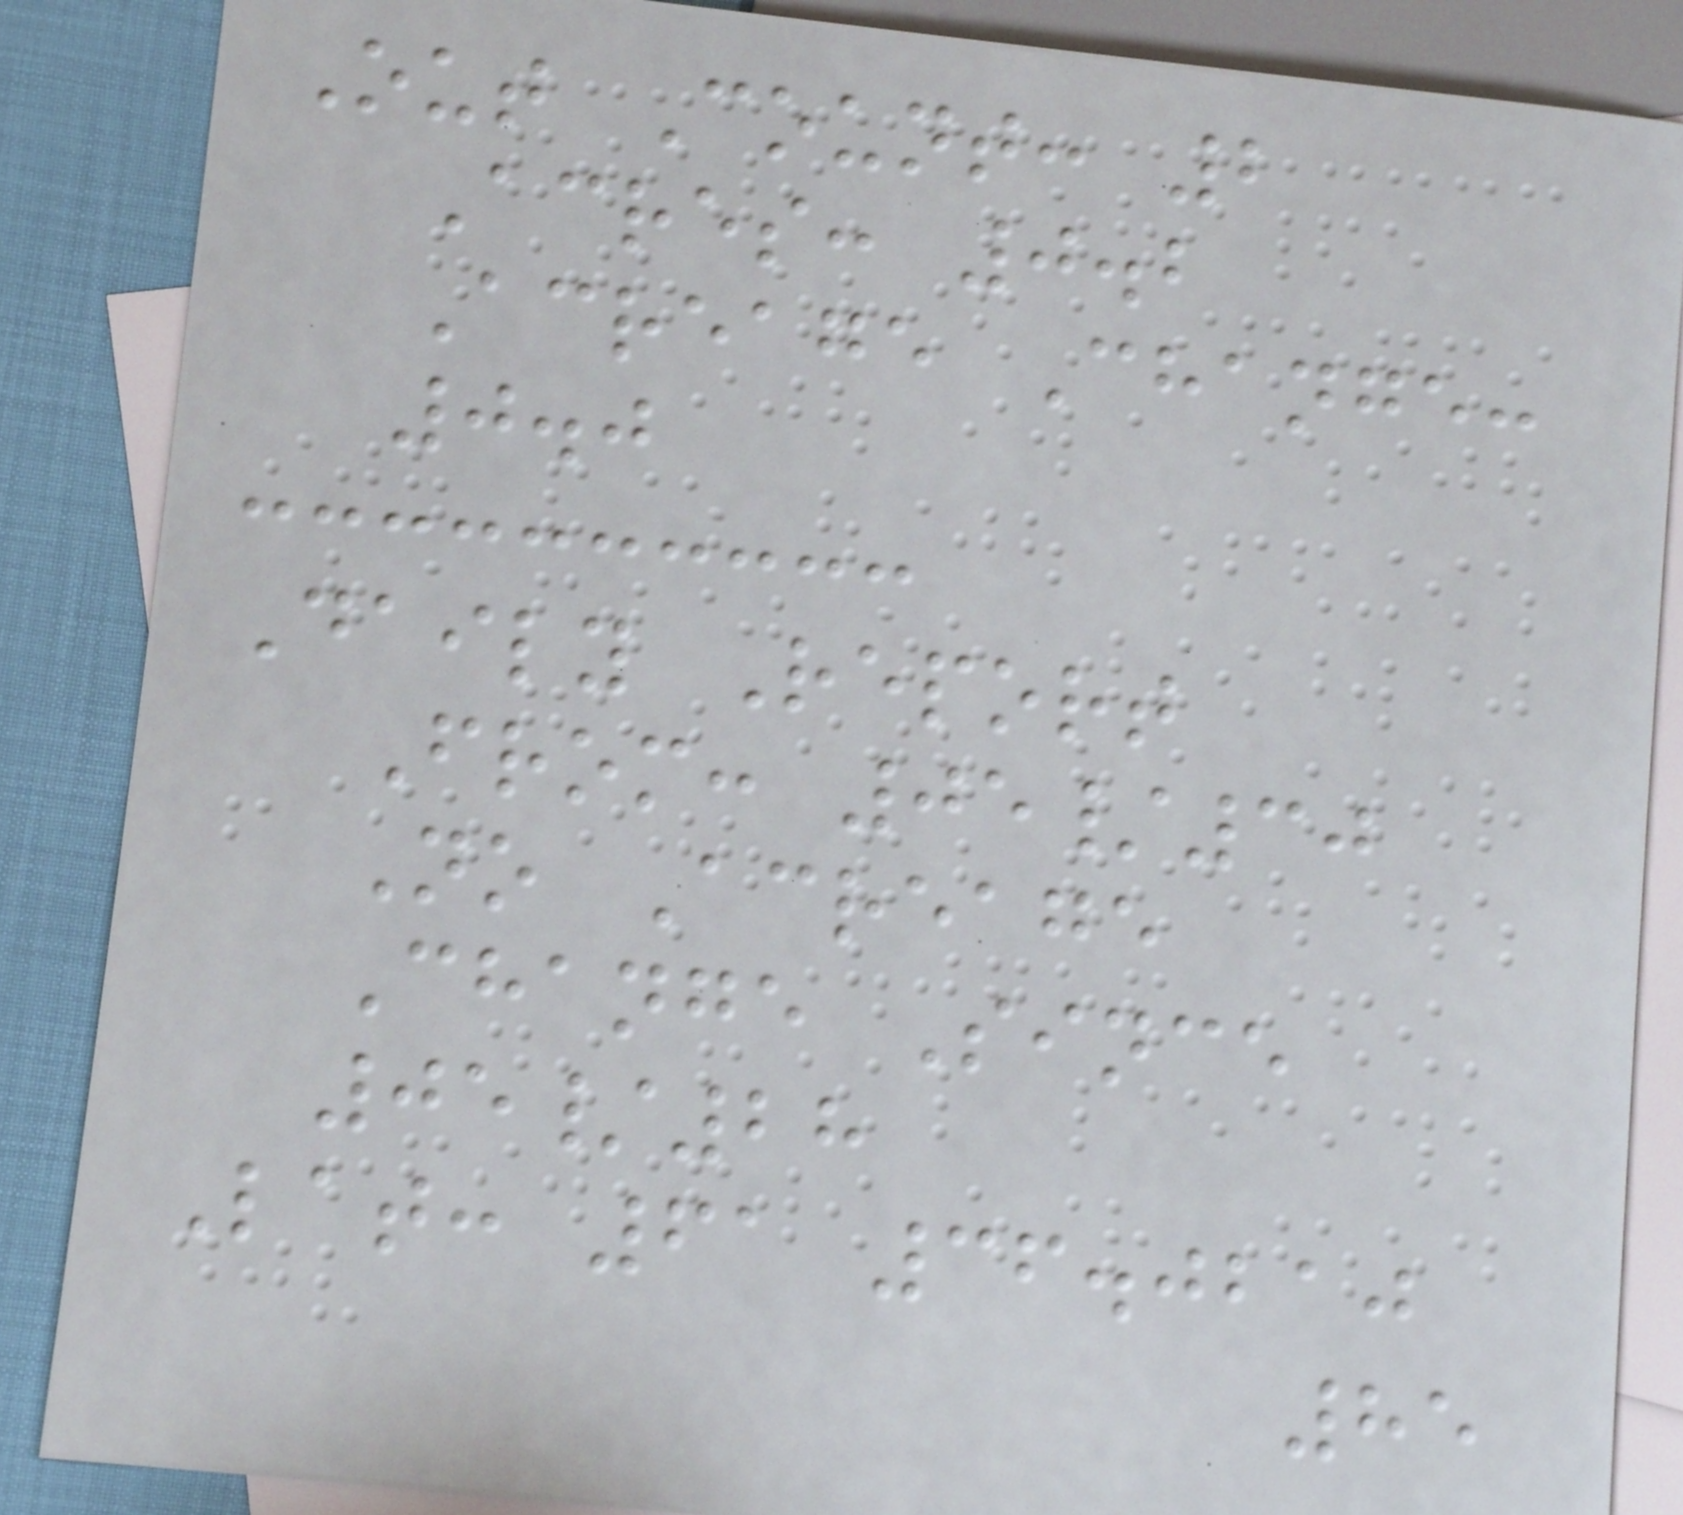Out Count: 2
Acres: 0.2
Acreage Change:
0.0
Daily Report
From: 05/30
No Acreage
Change Since
05/28
Lat: 61 36.0210
85
